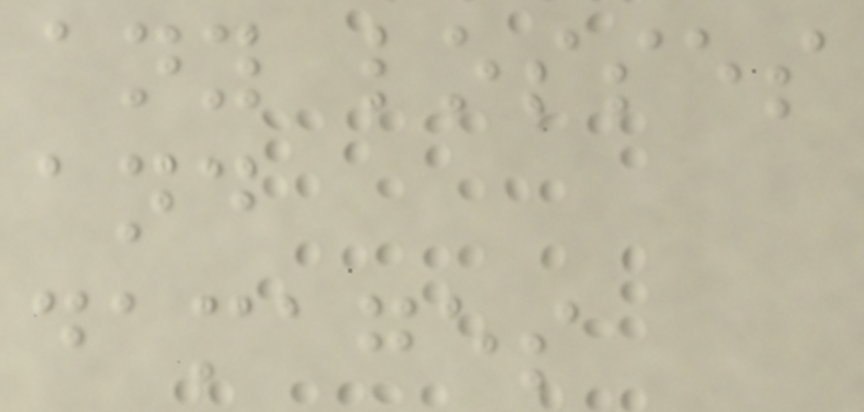any losses
and
damages
